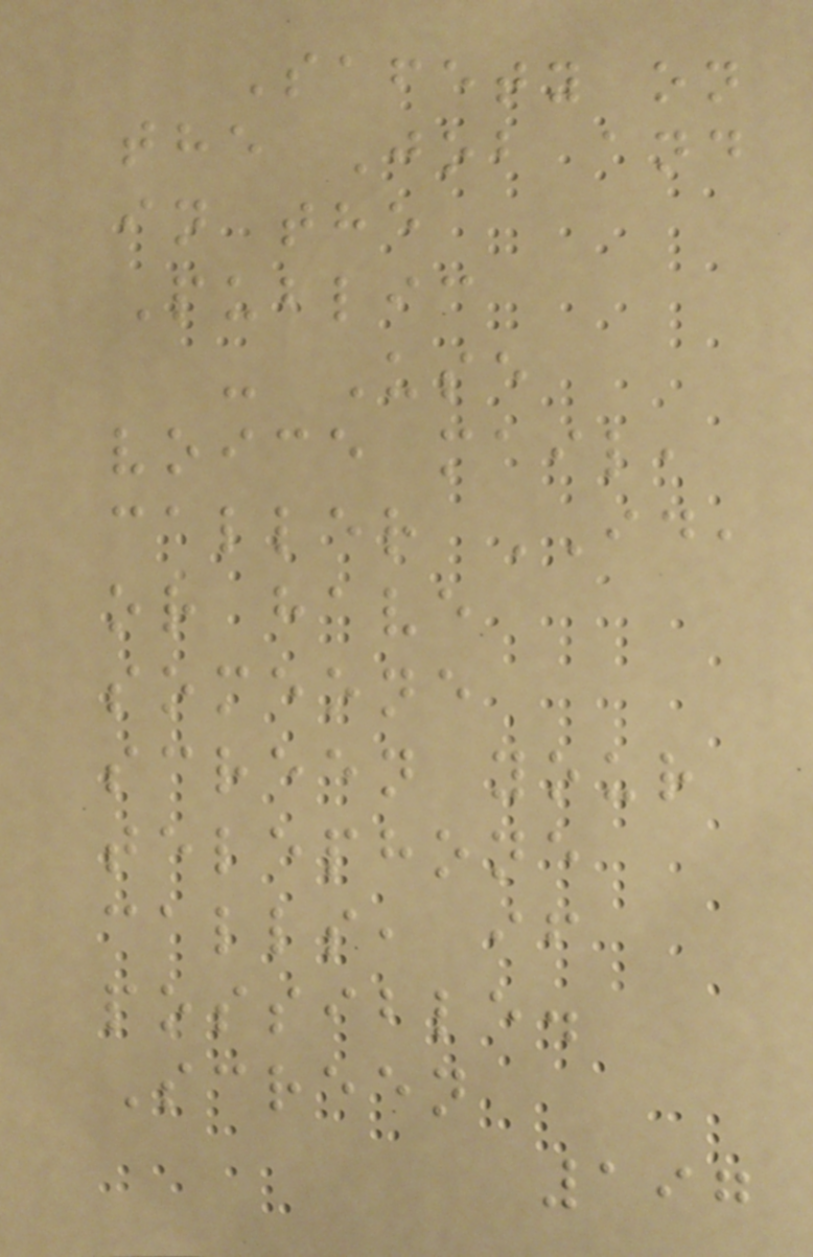Safety on
the Job and
in the
Public
- Use
voice mail,
caller ID,
or have
someone
screen your
telephone
calls, if
possible.
Screen
197
